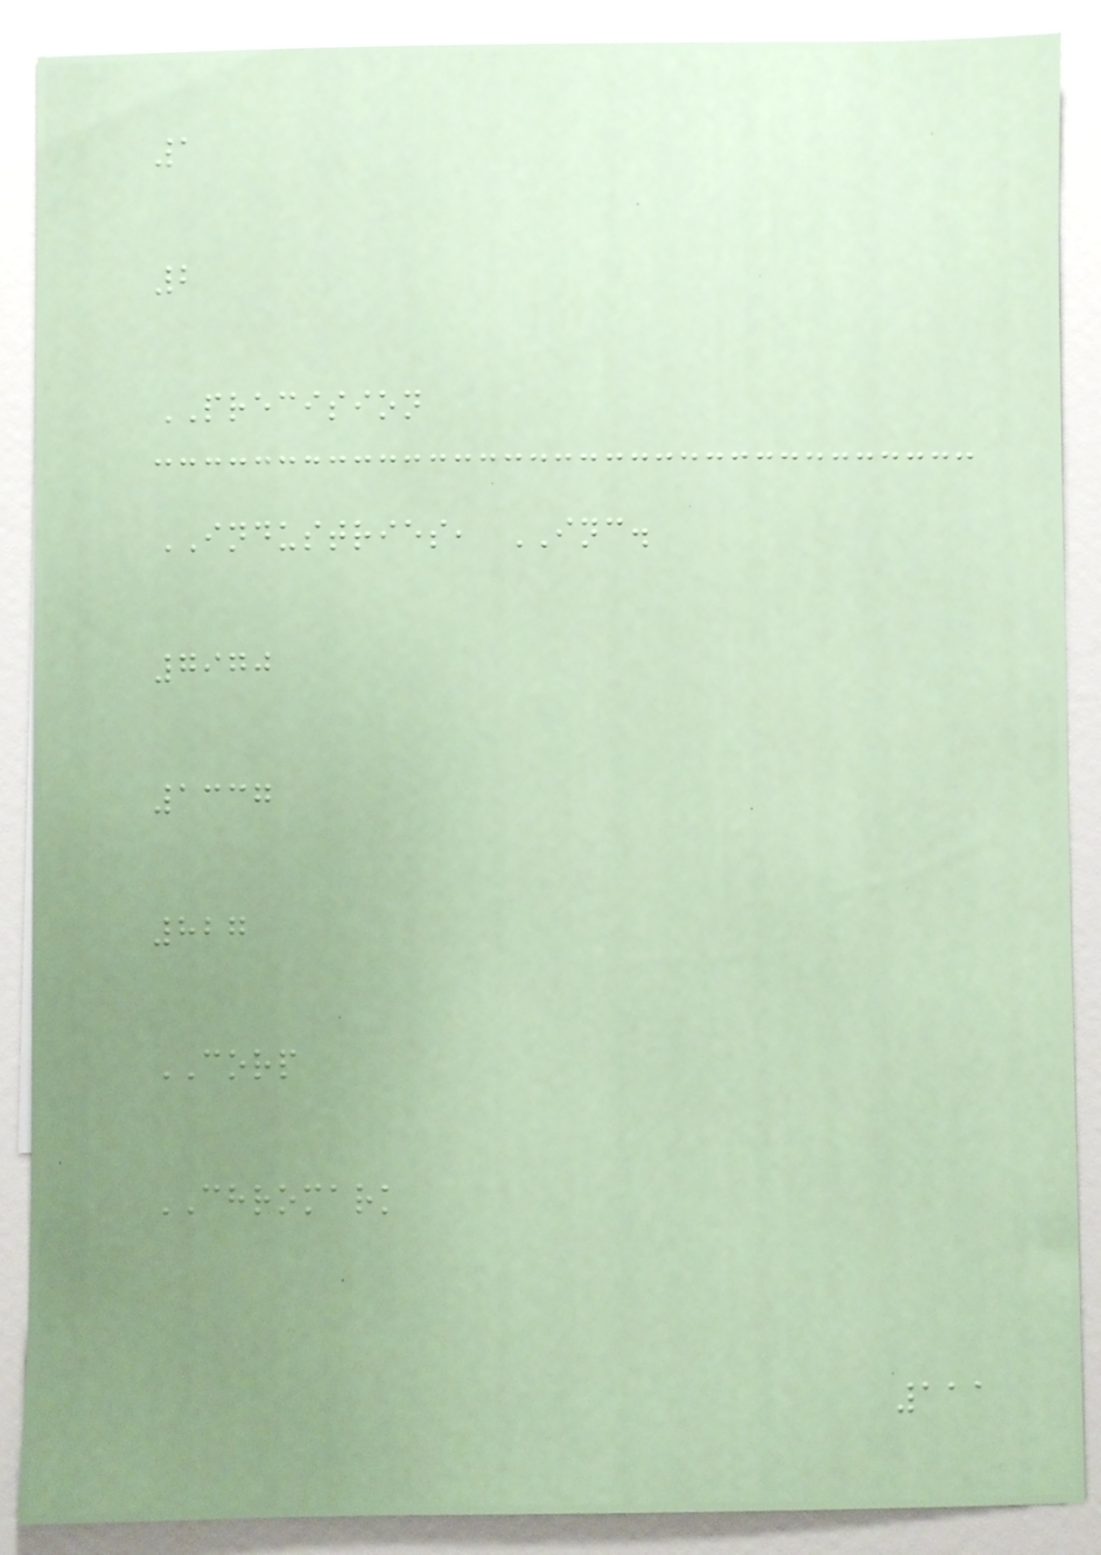1
2
PRECISION
INDUSTRIES, INC.
7970
1337
827
CORP
CHROMARK
111
